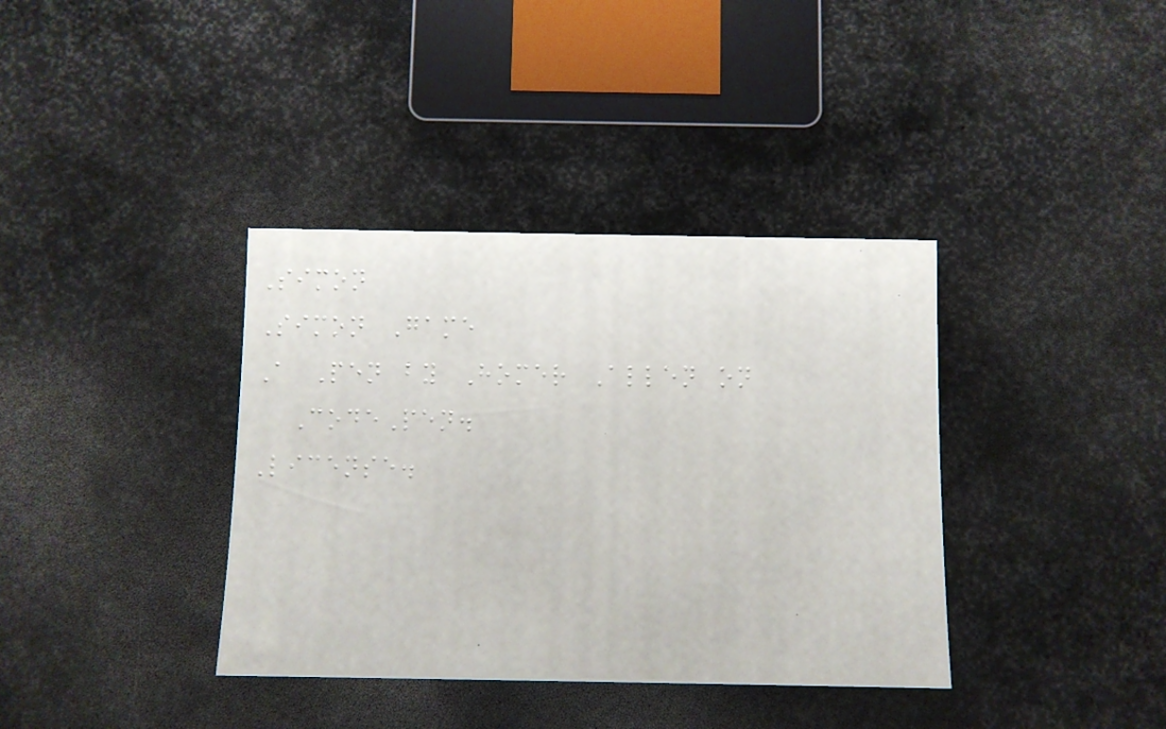Simon
Simon Game
A Pen by Homer Allen on
CodePen.
License.
